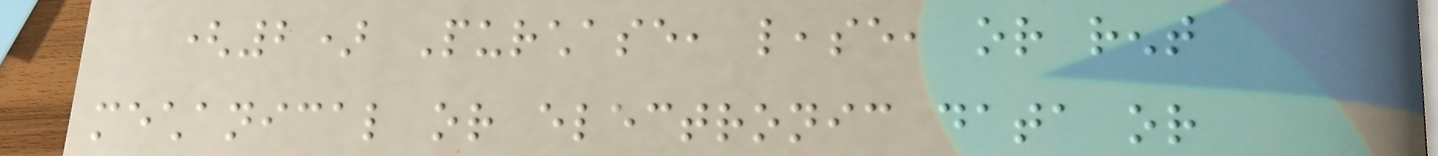(2) Purchase, lease, or rent
mechanical or electronic data or
